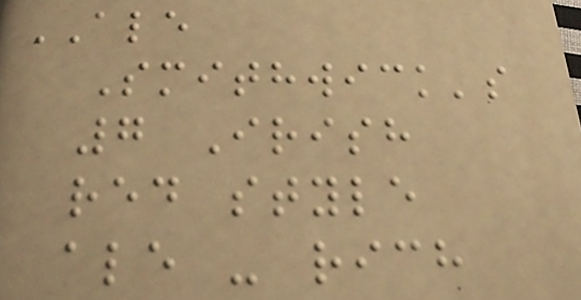ALE
Smithwick's
7 Irish
red style
ale - rich
